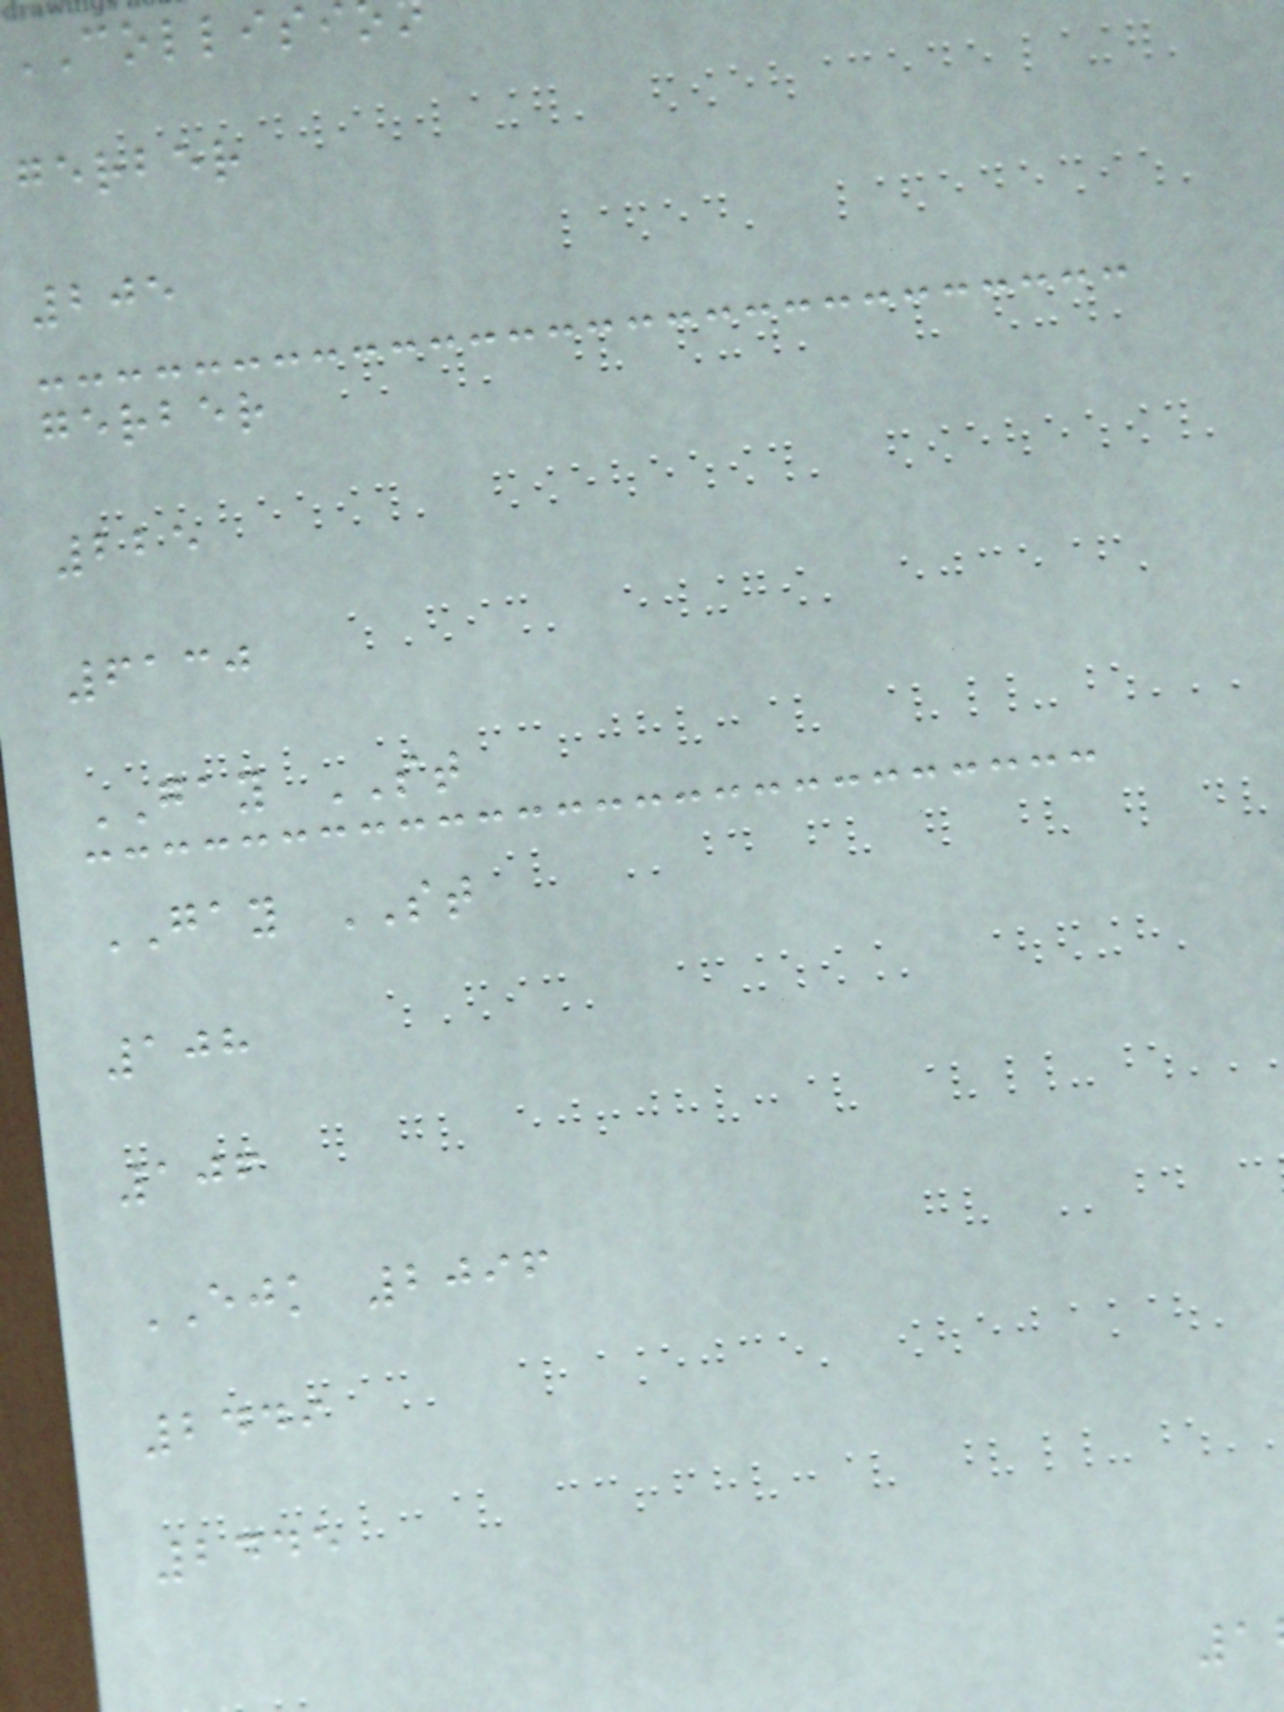COLLISI
gerber
205
gerber
225
6130
GAY ST
GAY ST
108
106
EJK 2096
2449
2445
